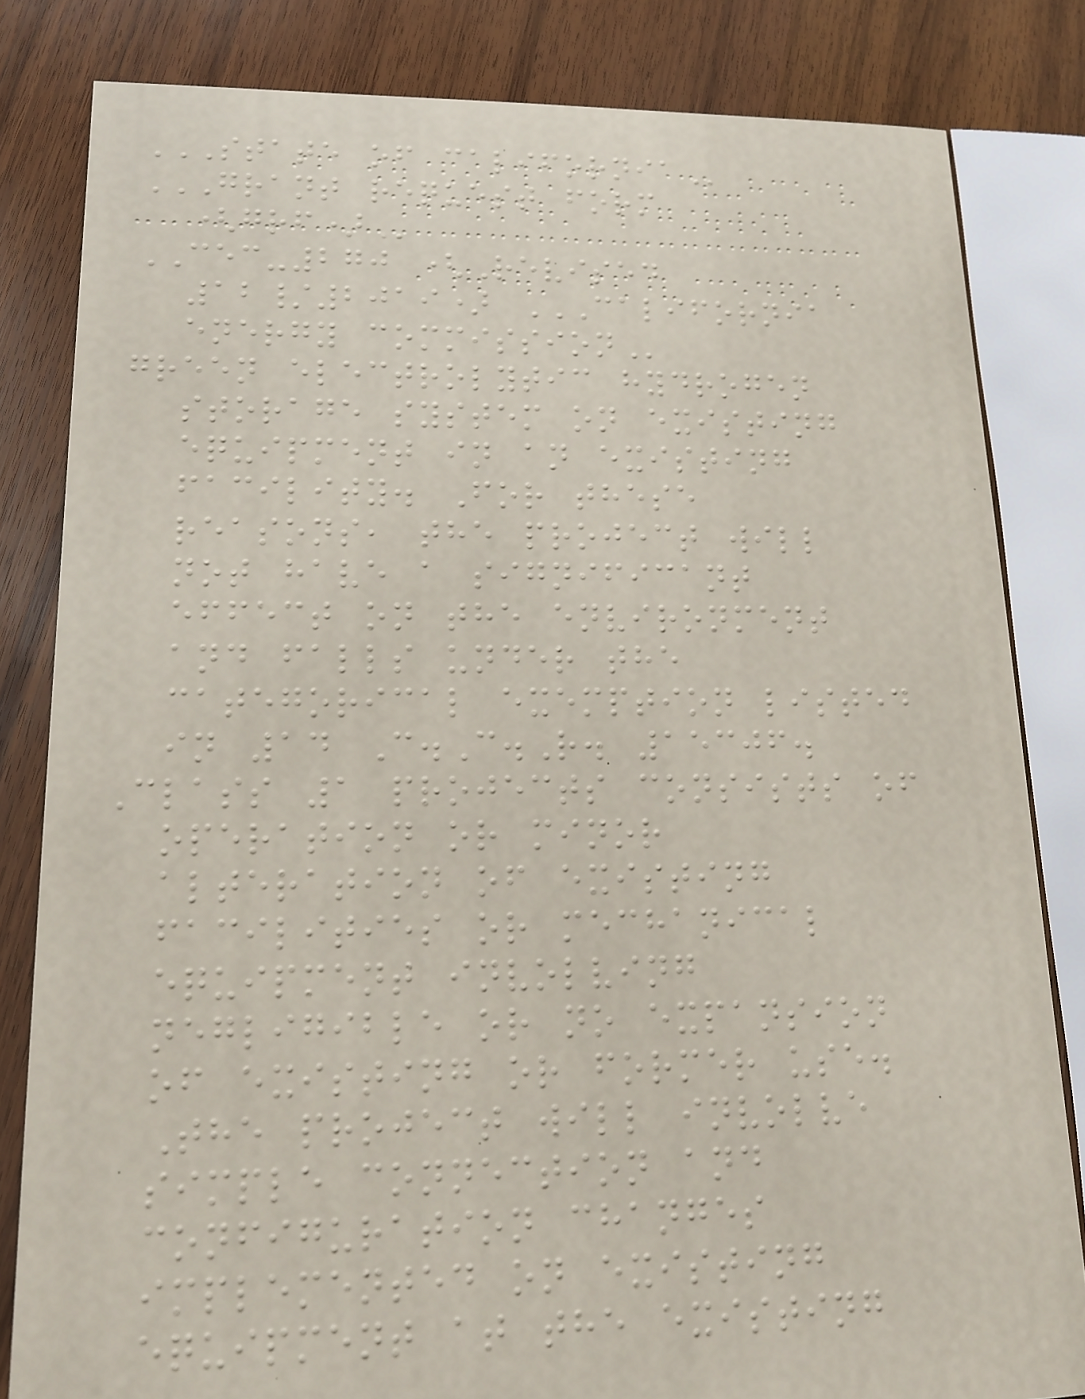STATE OF CALIFORNIA
GRANT REQUEST FORM
(GRF)
CEC-270 (Revised
12/2019) CALIFORNIA
ENERGY COMMISSION
green electrolytic hydrogen
storage system on existing
equipment in an existing
facility. For these
reasons, the project will
not have a significant
effect on the environment
and falls under the
categorical exemption listed
in 14 C.C.R. 15306.
Class 1 projects consists of
operation or minor
alteration of existing
facilities or mechanical
equipment involving
negligible or no expansion
of existing or former use.
The project will involve
simple connection and
configuration changes
implemented on existing
equipment at the existing
